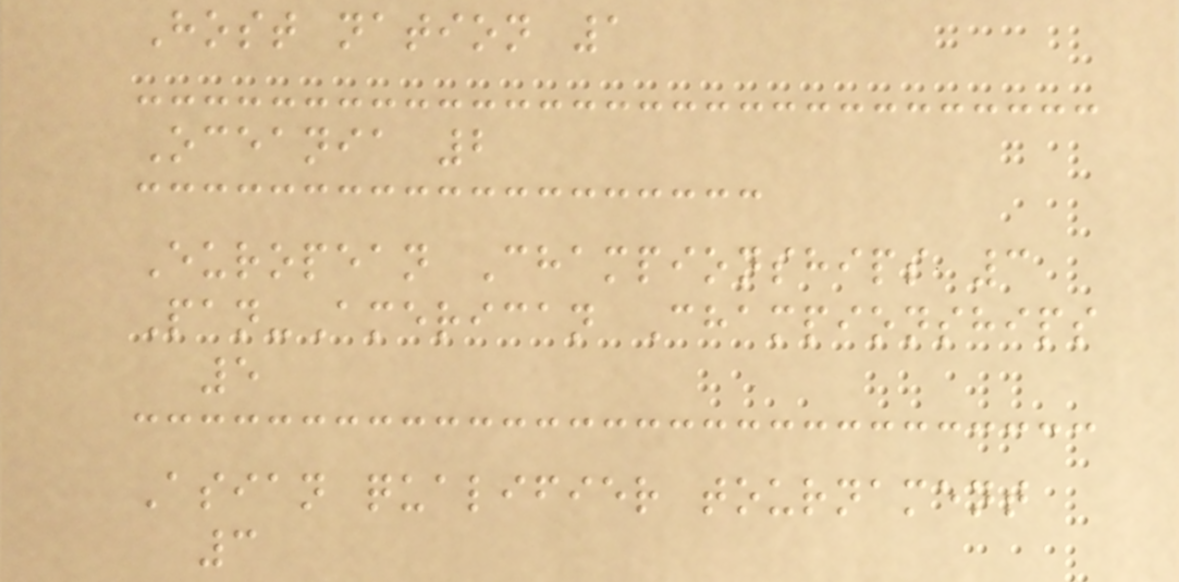Host nation 1
Oceania 2
European Championships 3
Pan-American Championships
5
Asian qualifier tournament
3
